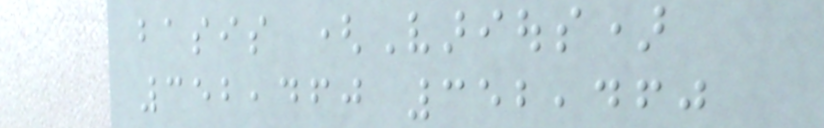basis (Various)
352,460 352,460
